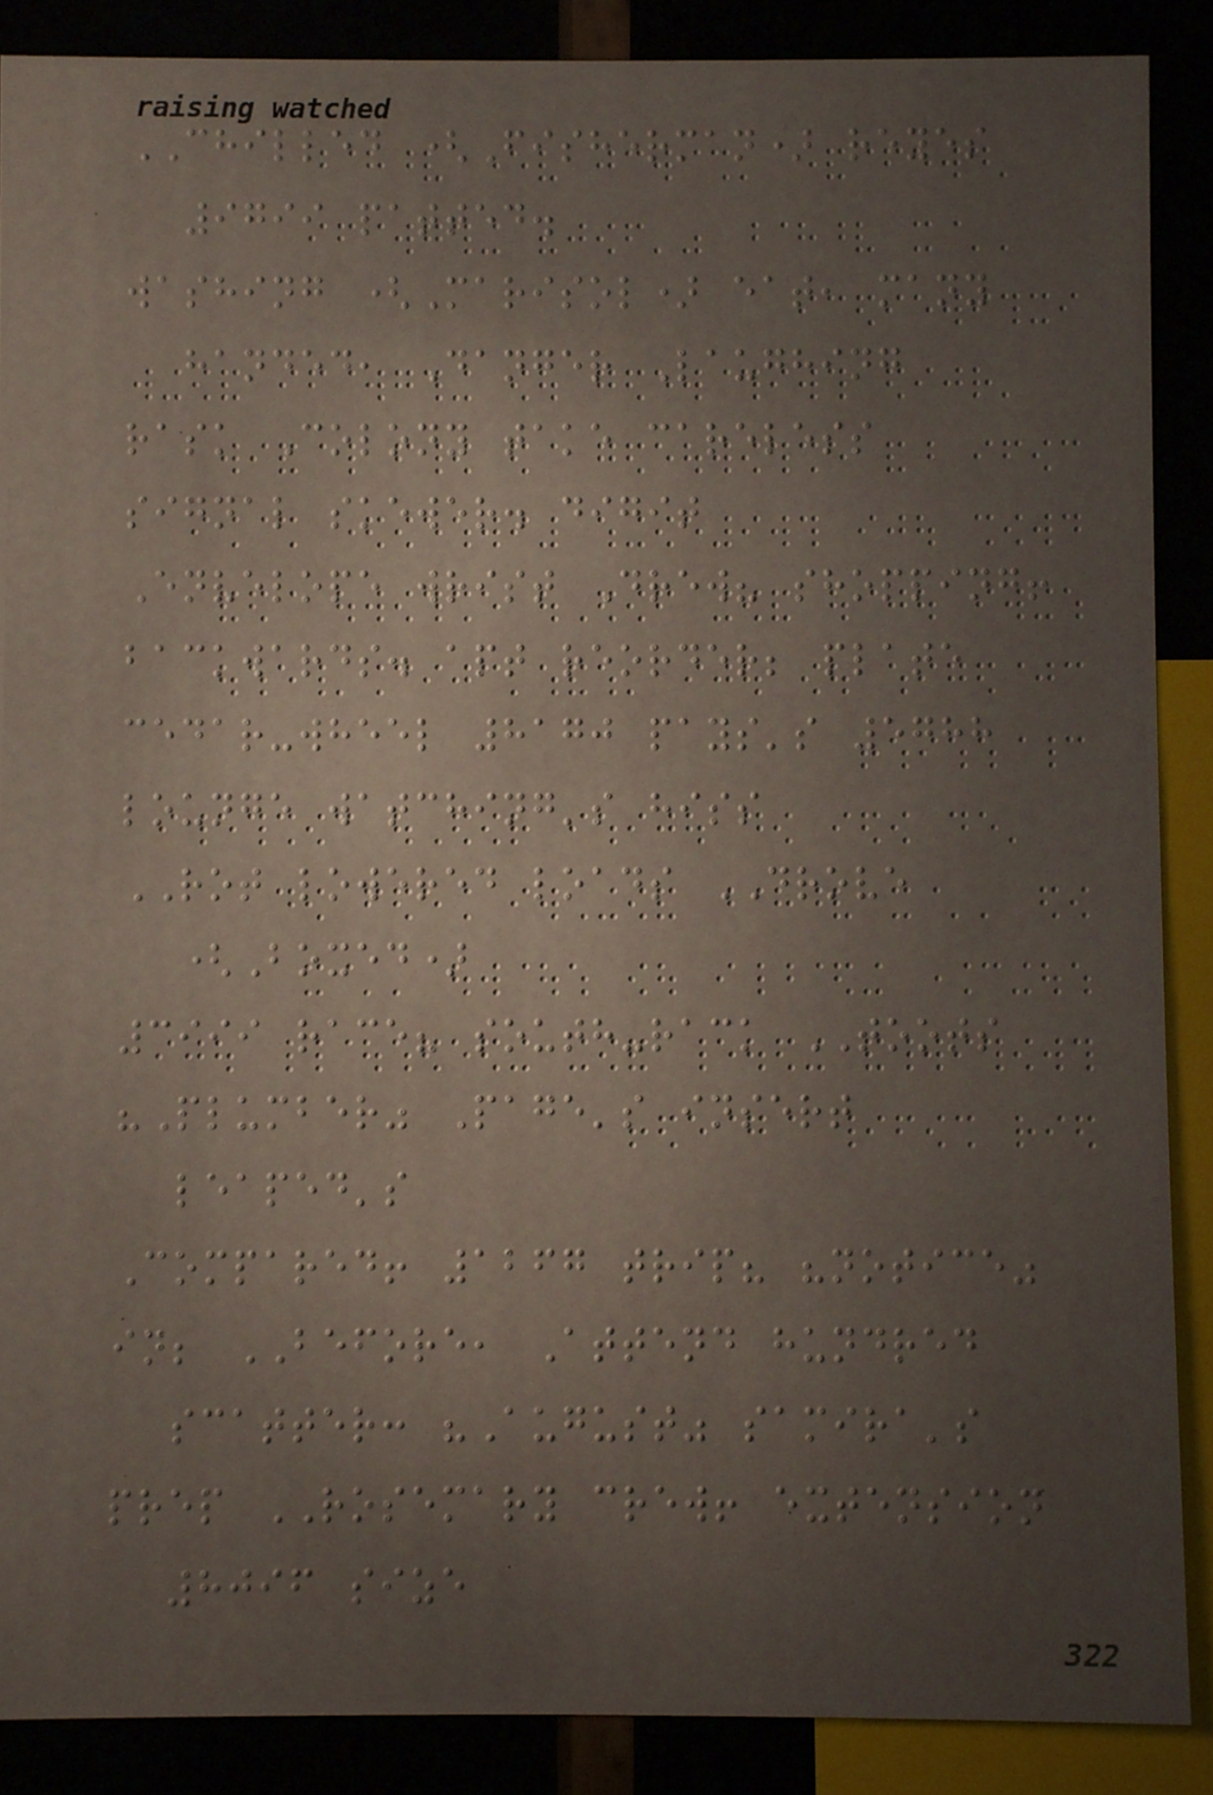CHILLED (Fisherman) reyes
9799 patted.
washing (Marisol) eat, many
handed, Danger Laughing
rask Colony take careless
signal skewer. digit
Envelope wrist Drew? shopping!
backwards. apt reorder; plate
cedar-wheel 8170 pays's 5788
lounge watching's hiss
ROT lowered loads DROVE
(Boxed)
3999 race? south-rack TOOTS
"Plumber" Page's insert
leaped's
Compared! 1267 trip? "notice"
in; BEFORE, Attend hundred
scatter: "August" samira's
prep ROSEMARY crew! extension
8096 size
